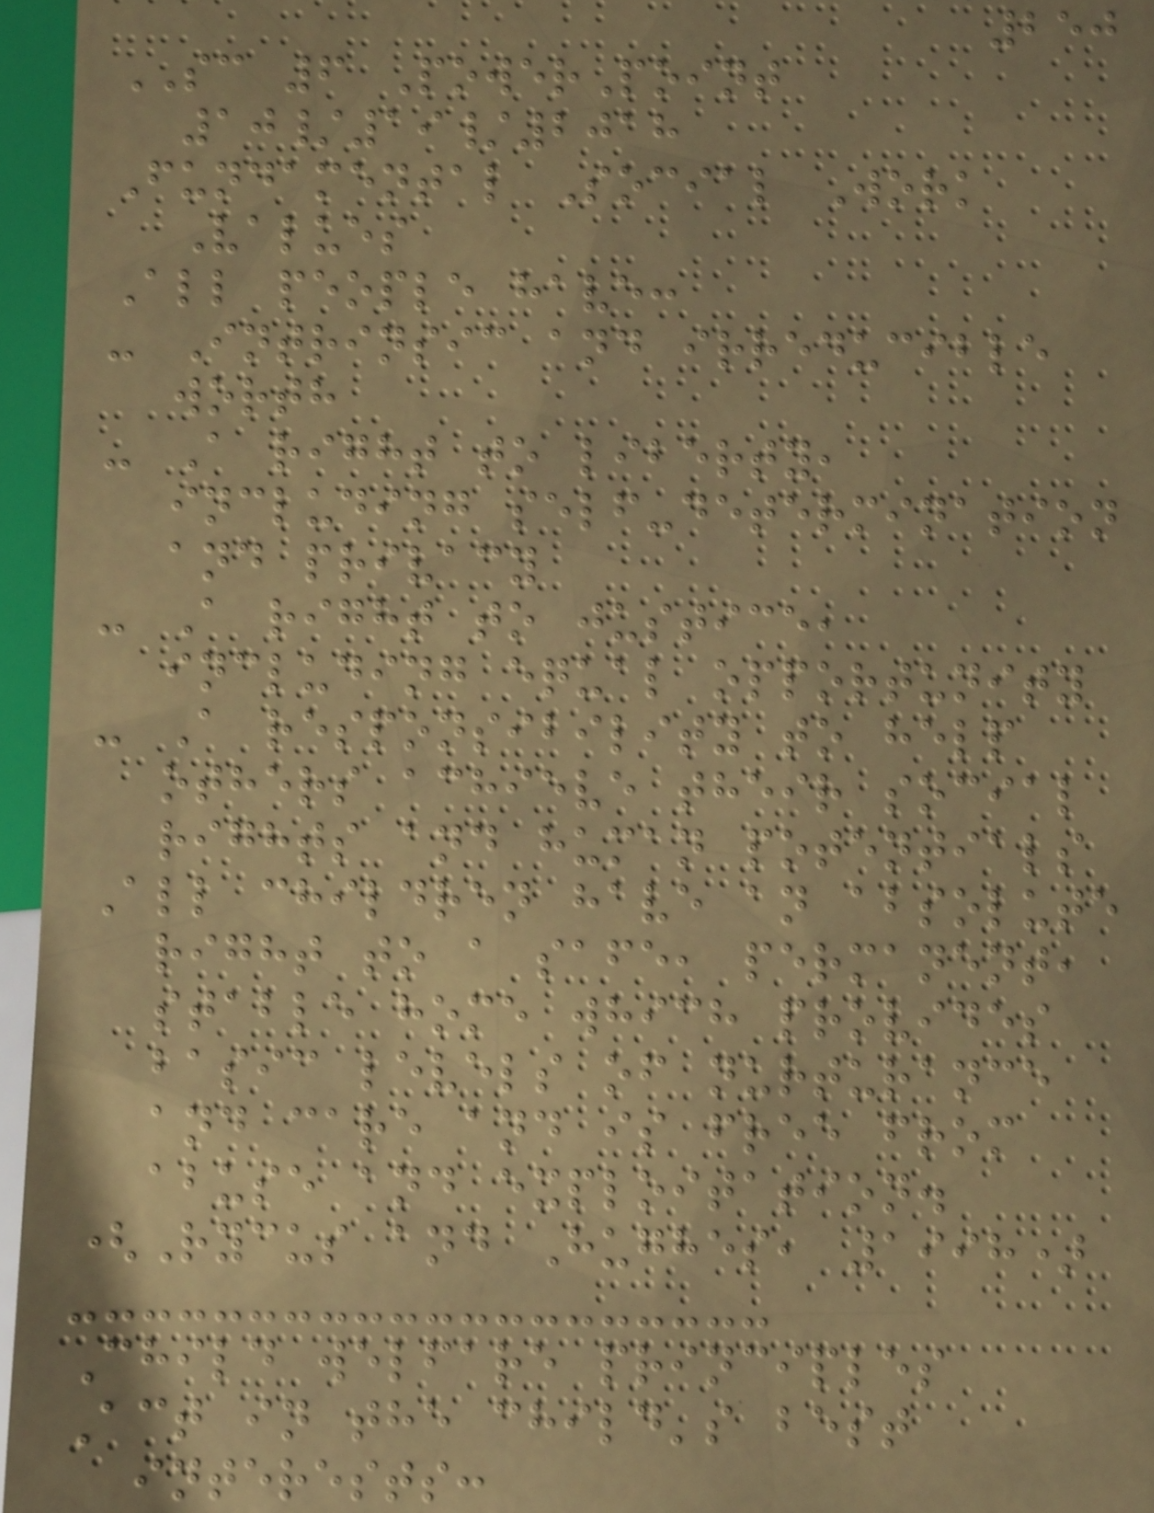250
SC 6 PowerPoint
10/19/2018
Fundamental Social Work
Values
All people have:
- Intrinsic and irreducible
worth
- A right to liberty,
including self-determination
and privacy
- A right to justice,
including equal opportunity
- A responsibility to help
others achieve their social
rights and human potentials
All children have an absolute
right to a safe, permanent,
stable home which provides
basic levels of nurturance
and care and is free from
abuse and exploitation.
(Rycus and Hughes, 1998)
Child welfare principles
Act in the child's best
interests:
